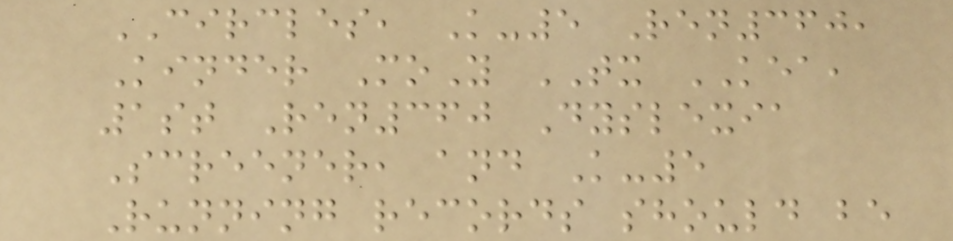CIRCLES, K-5 Ren360,
Kinder MoY TX KEA,
1st Ren360 Dyslexia
Screener, and K-5
Running records should be
